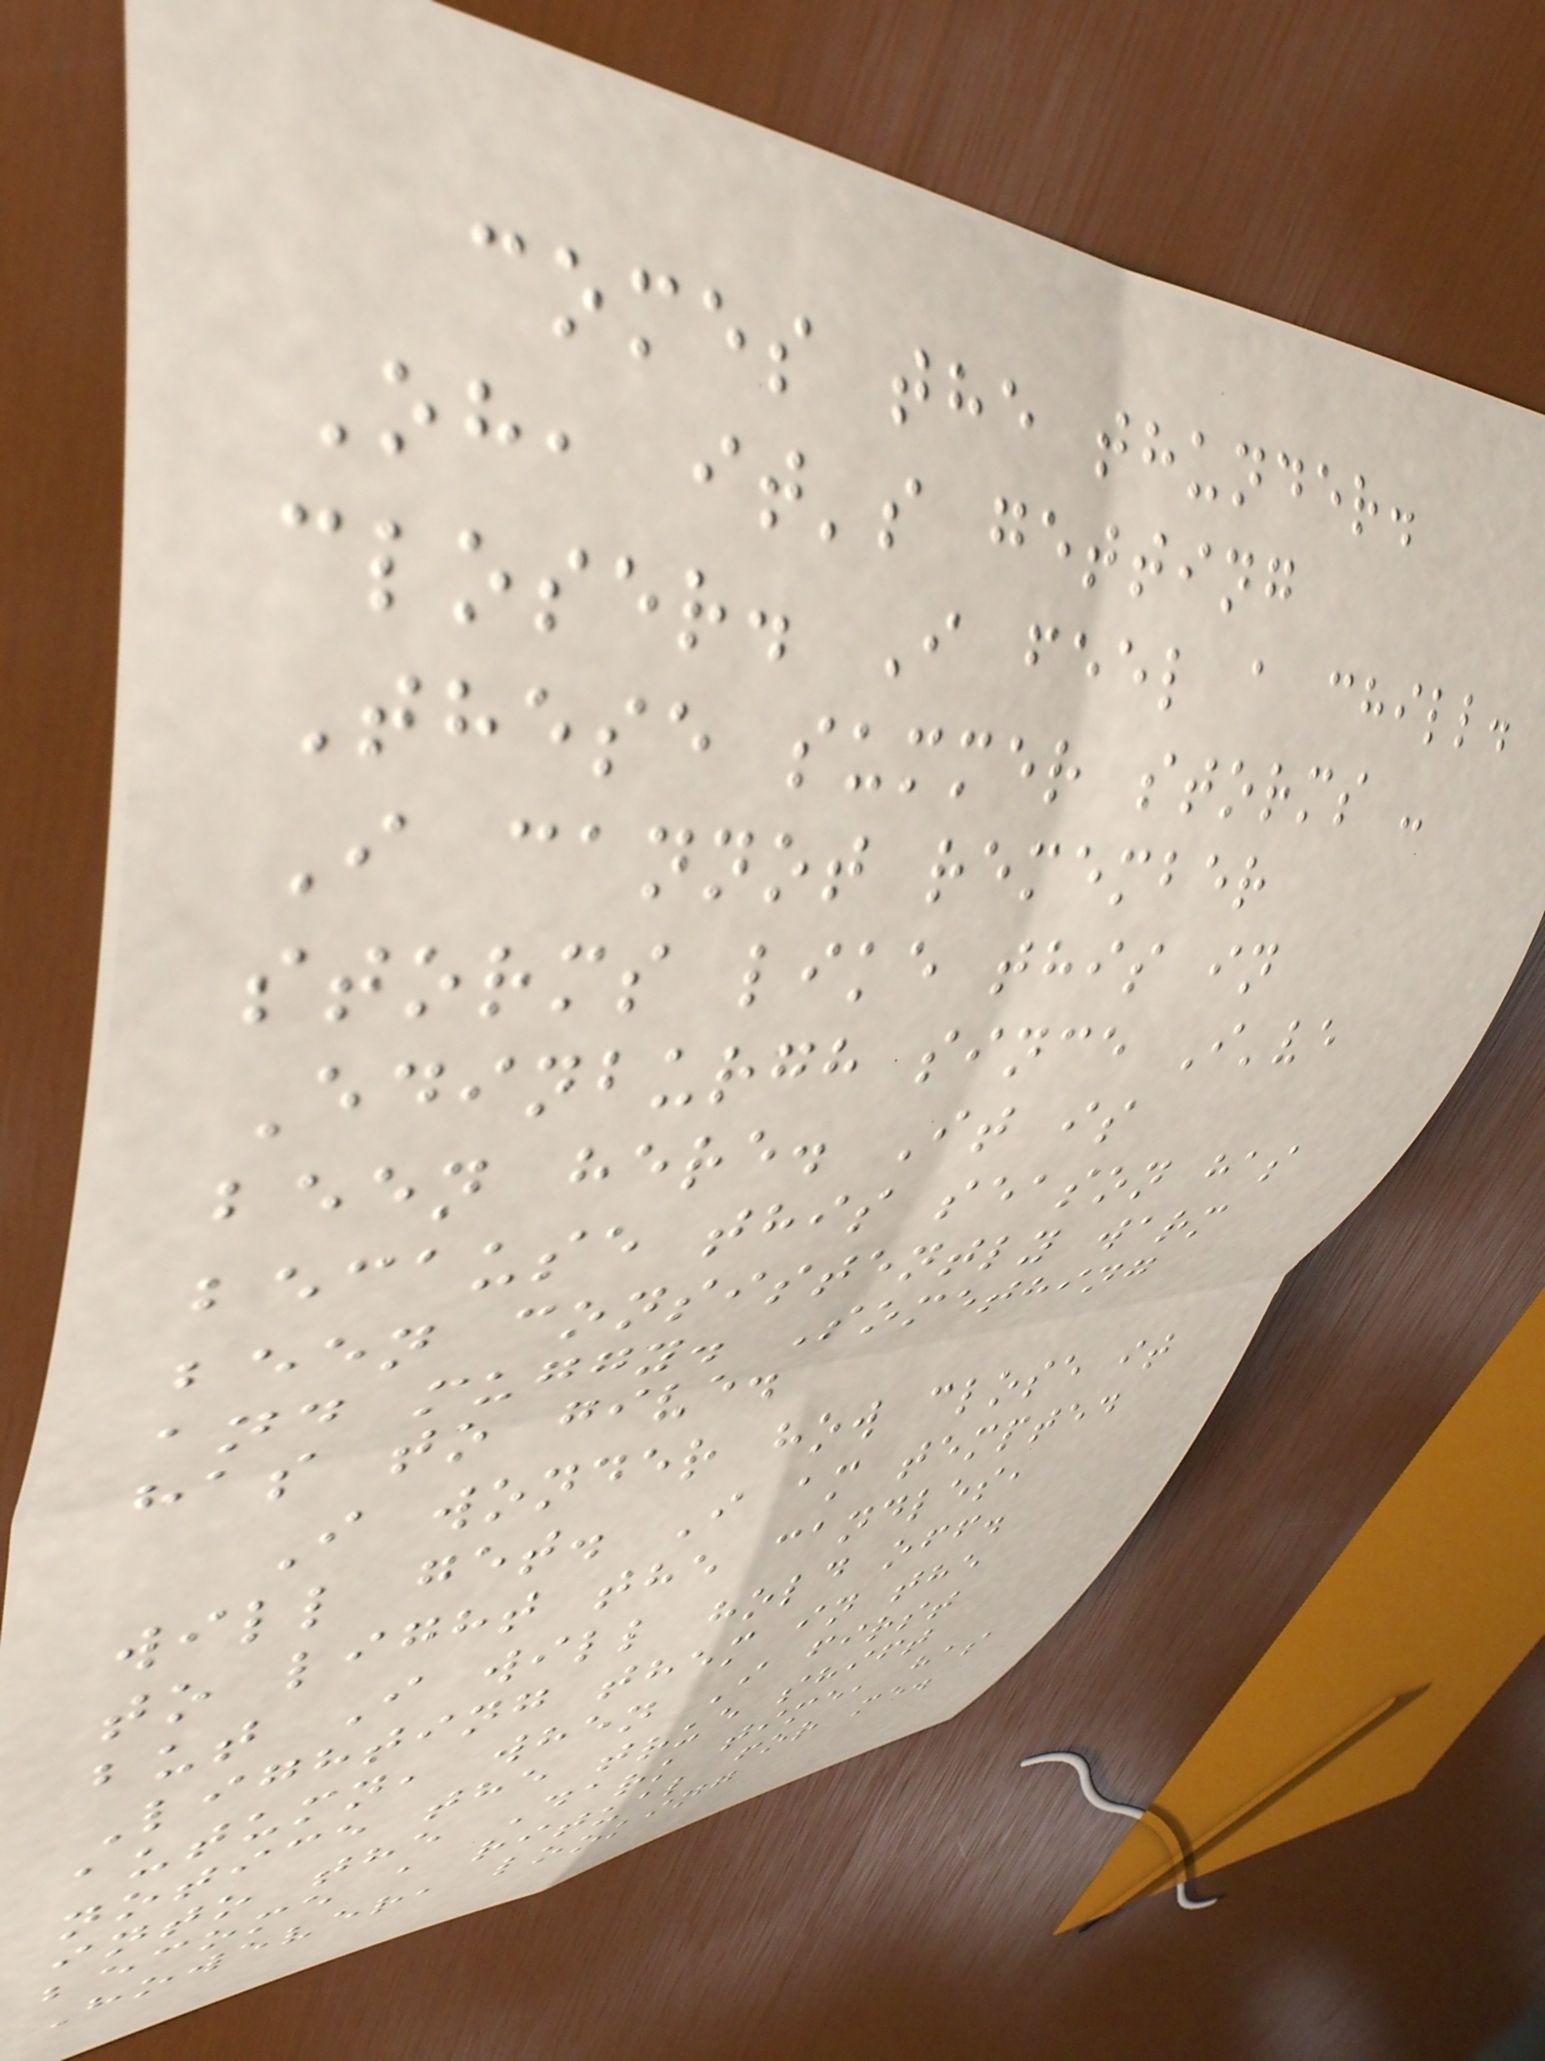comes the thunder.
Oh, it's getting
closer. I feel a chill.
These summer storms -
I cannot remember
storms like this in
Edinburgh since I've
been here. It is
because this season has
been consistently warm
and muggy. Something
has to give.
I wonder how close it
will get. I am tempted
to light the candles,
but I will hold off.
Lighting them in the
autumn, when I first
notice the true shift
into the Dark time, has
become a ritual for me.
However, looking
